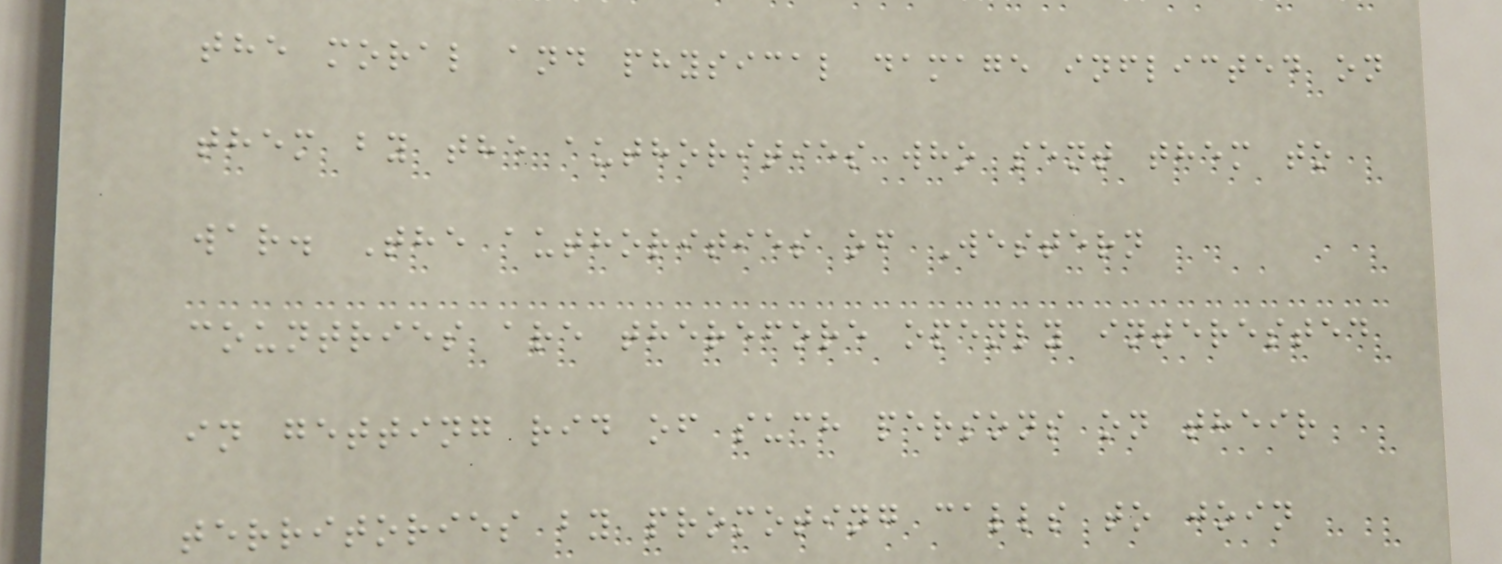the moral and physical damage inflicted on
them by the authorities who sent them to
war. The authorities of Western
countries are therefore openly interested
in getting rid of such persons on their
territories by promoting calls to join
